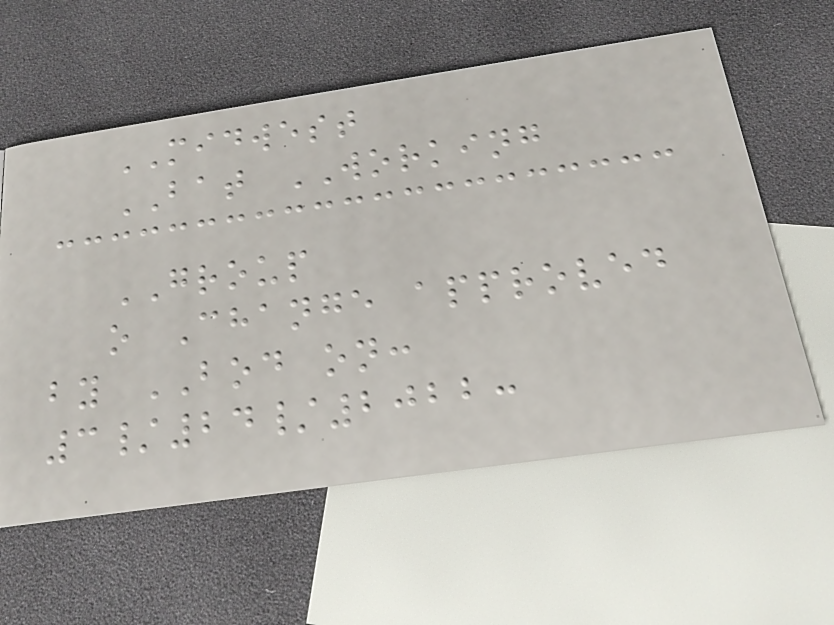MIDWEST
BAT WORKING
GROUP
o Change approved
by BOD on:
3/24/2022:
